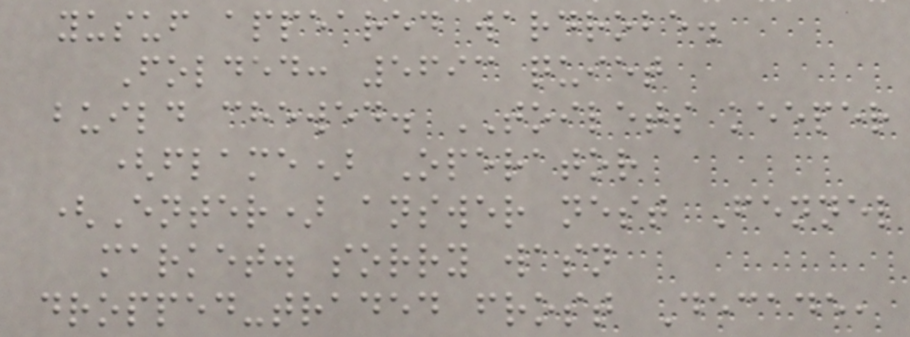yusuf appeared wardrobe.
Folded: 5693 quiet
build chewed. TOILETS keeper
(flame) Operator
(Enter) answer nest Fennel
market. sorry wasn
dropped-traded frost Decade,
